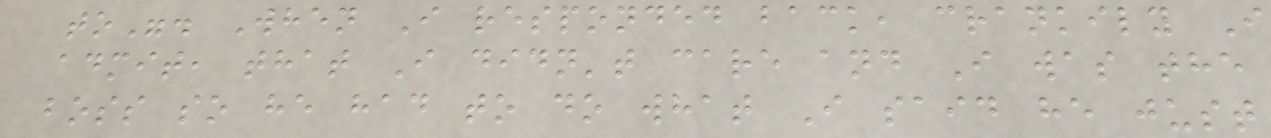to". When I responded back, crankily I
admit, that I didn't care and I was the
boss so he had to do what I said he just
